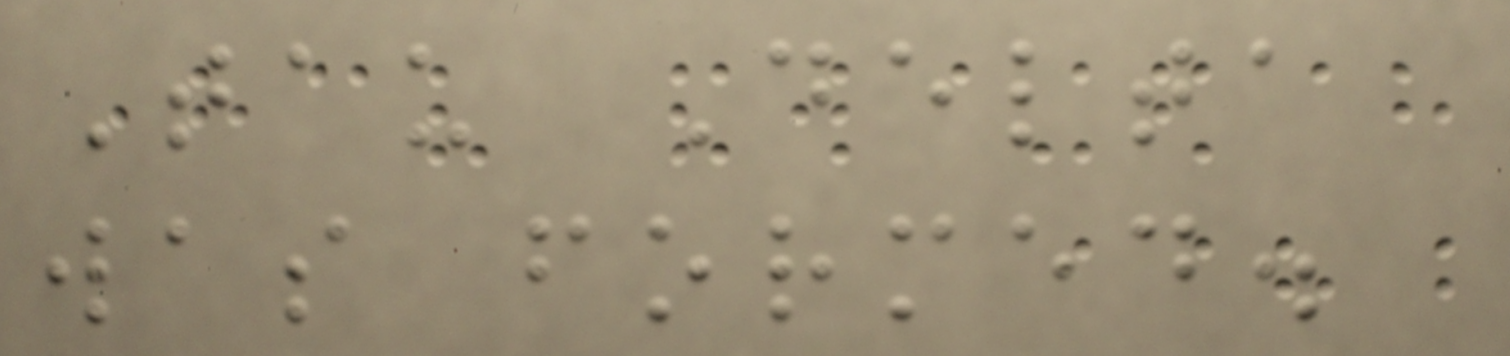Tau Delta
was formed.
